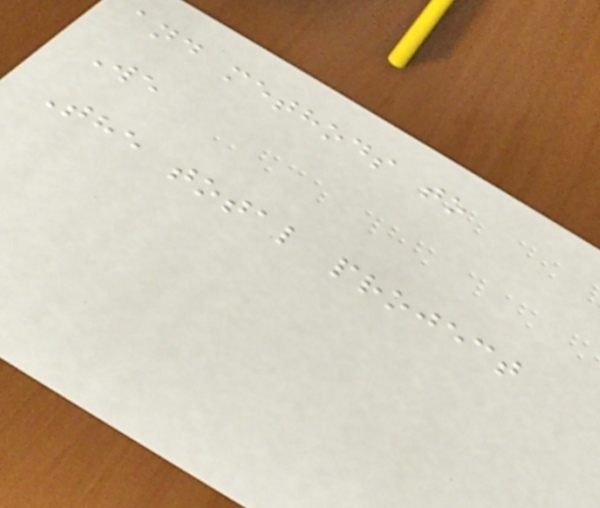and methods to
We
The total project
